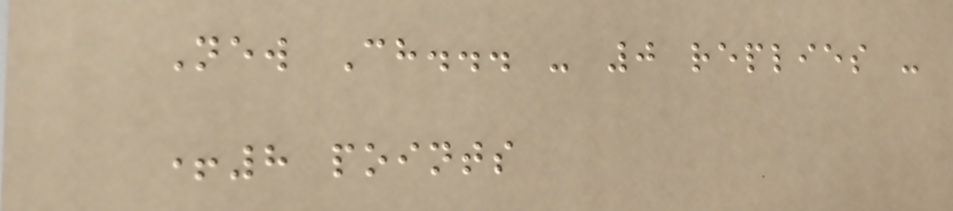New Ch... - 0 replies -
+8 points
